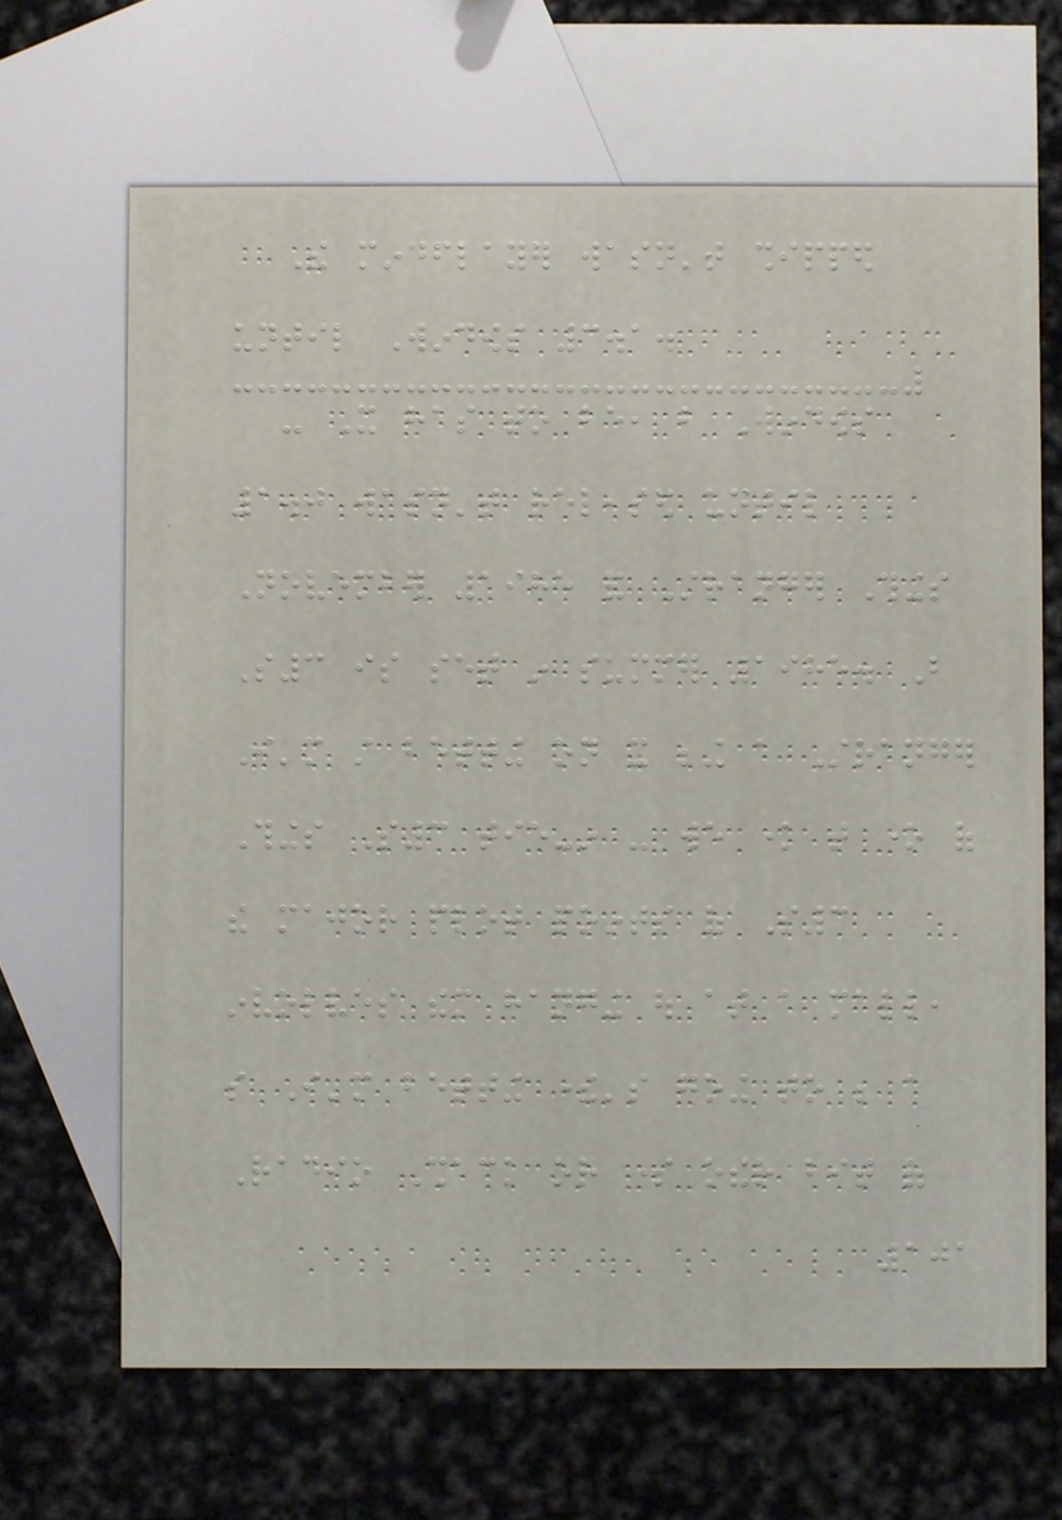The mindflayer wasn't shipped
until Windows 3.1.
- It has to be, but Windows
1.0 wasn't released until
November 1985 and Stranger Things
S3 is set in summer 1985. But
I'm still betting on it being a Stranger
Things S3 tie-in - we know that one of
the major plot points of S3
involves them hanging out at a mall,
so I'm betting there's going to be a
Radio Shack or some other bit of
101
